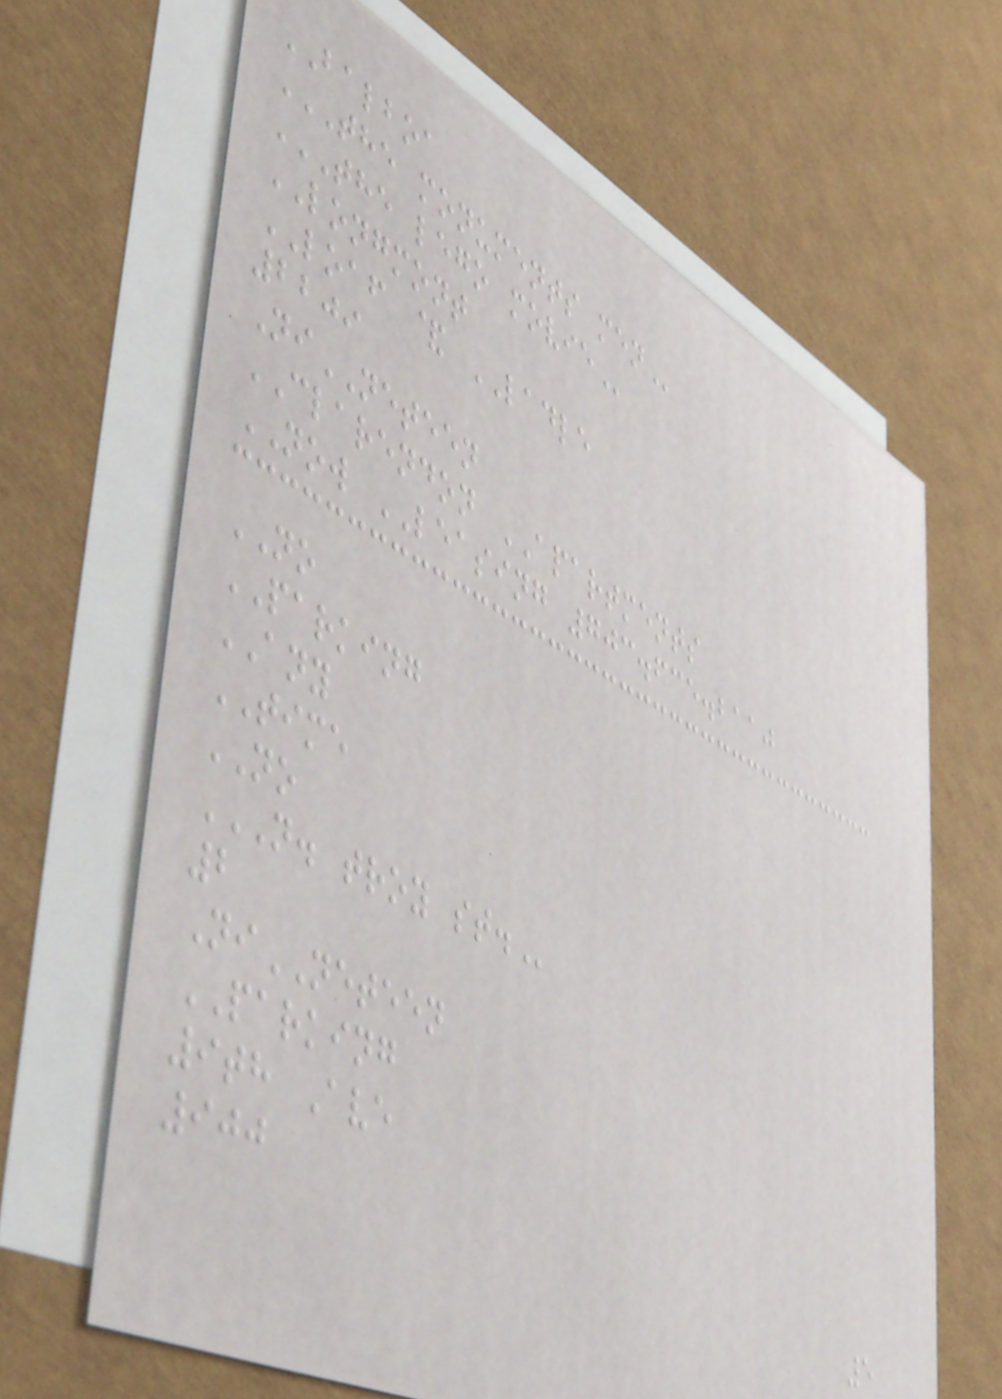BALBOA
THE MONUMENTS MEN
THE LEGO MOVIE
LONGMONT
LOAF & LADLE
2209
NiNETEEN
CLARENDON APARTMENTS
NOW LEASING 703.635.2110
NO
PARKING
ANY
TIME
NO
N. TROY ST.
2
NiNETEEN
PARKING
9th Ave
900
5
